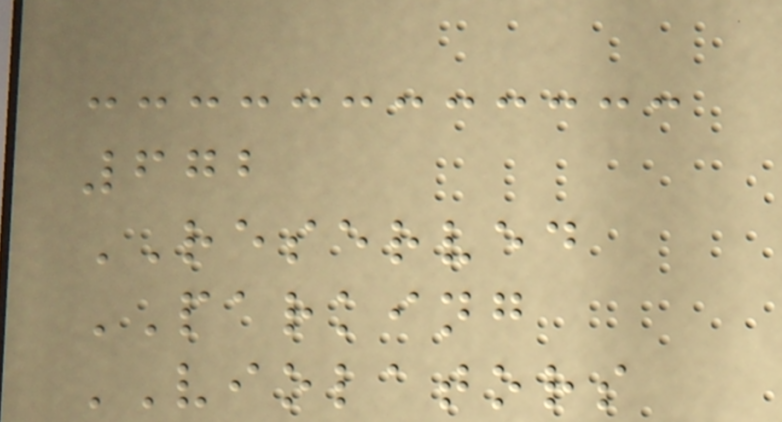672
RESERVED
PARKING
VIOLATORS
